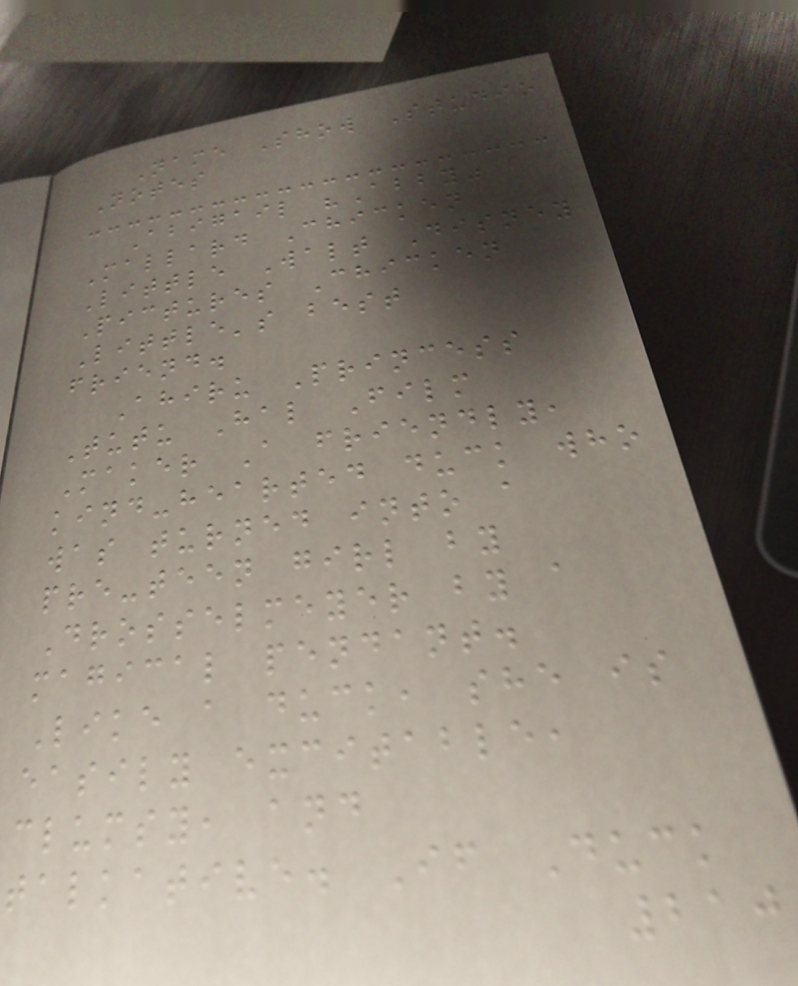Name Show Studio
Notes
Abigail "Abby"
Mallard Chicken
Little Walt Disney
Pictures Chicken
Little's best
friend.
Ahiru Princess
Tutu Hal Film
Maker A friendly,
kind-hearted duck who
was turned into a
pre-teen girl by
Drosselmeyer by a
magical pendant.
Like a duck, she is
easily excitable,
clumsy, and
talkative. If Duck
210
